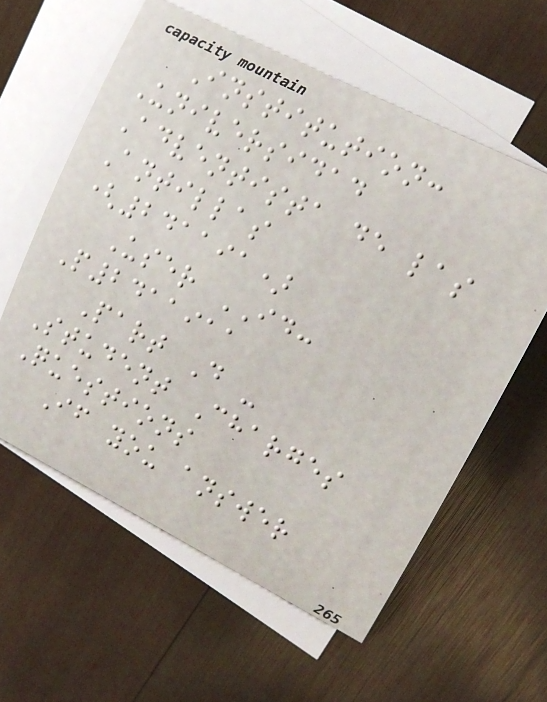Institution:
Universidad
Adventista de las
Antillas
(241191)
User ID:
P2411911
Part D -
Student Charges
Questions
If you answer
